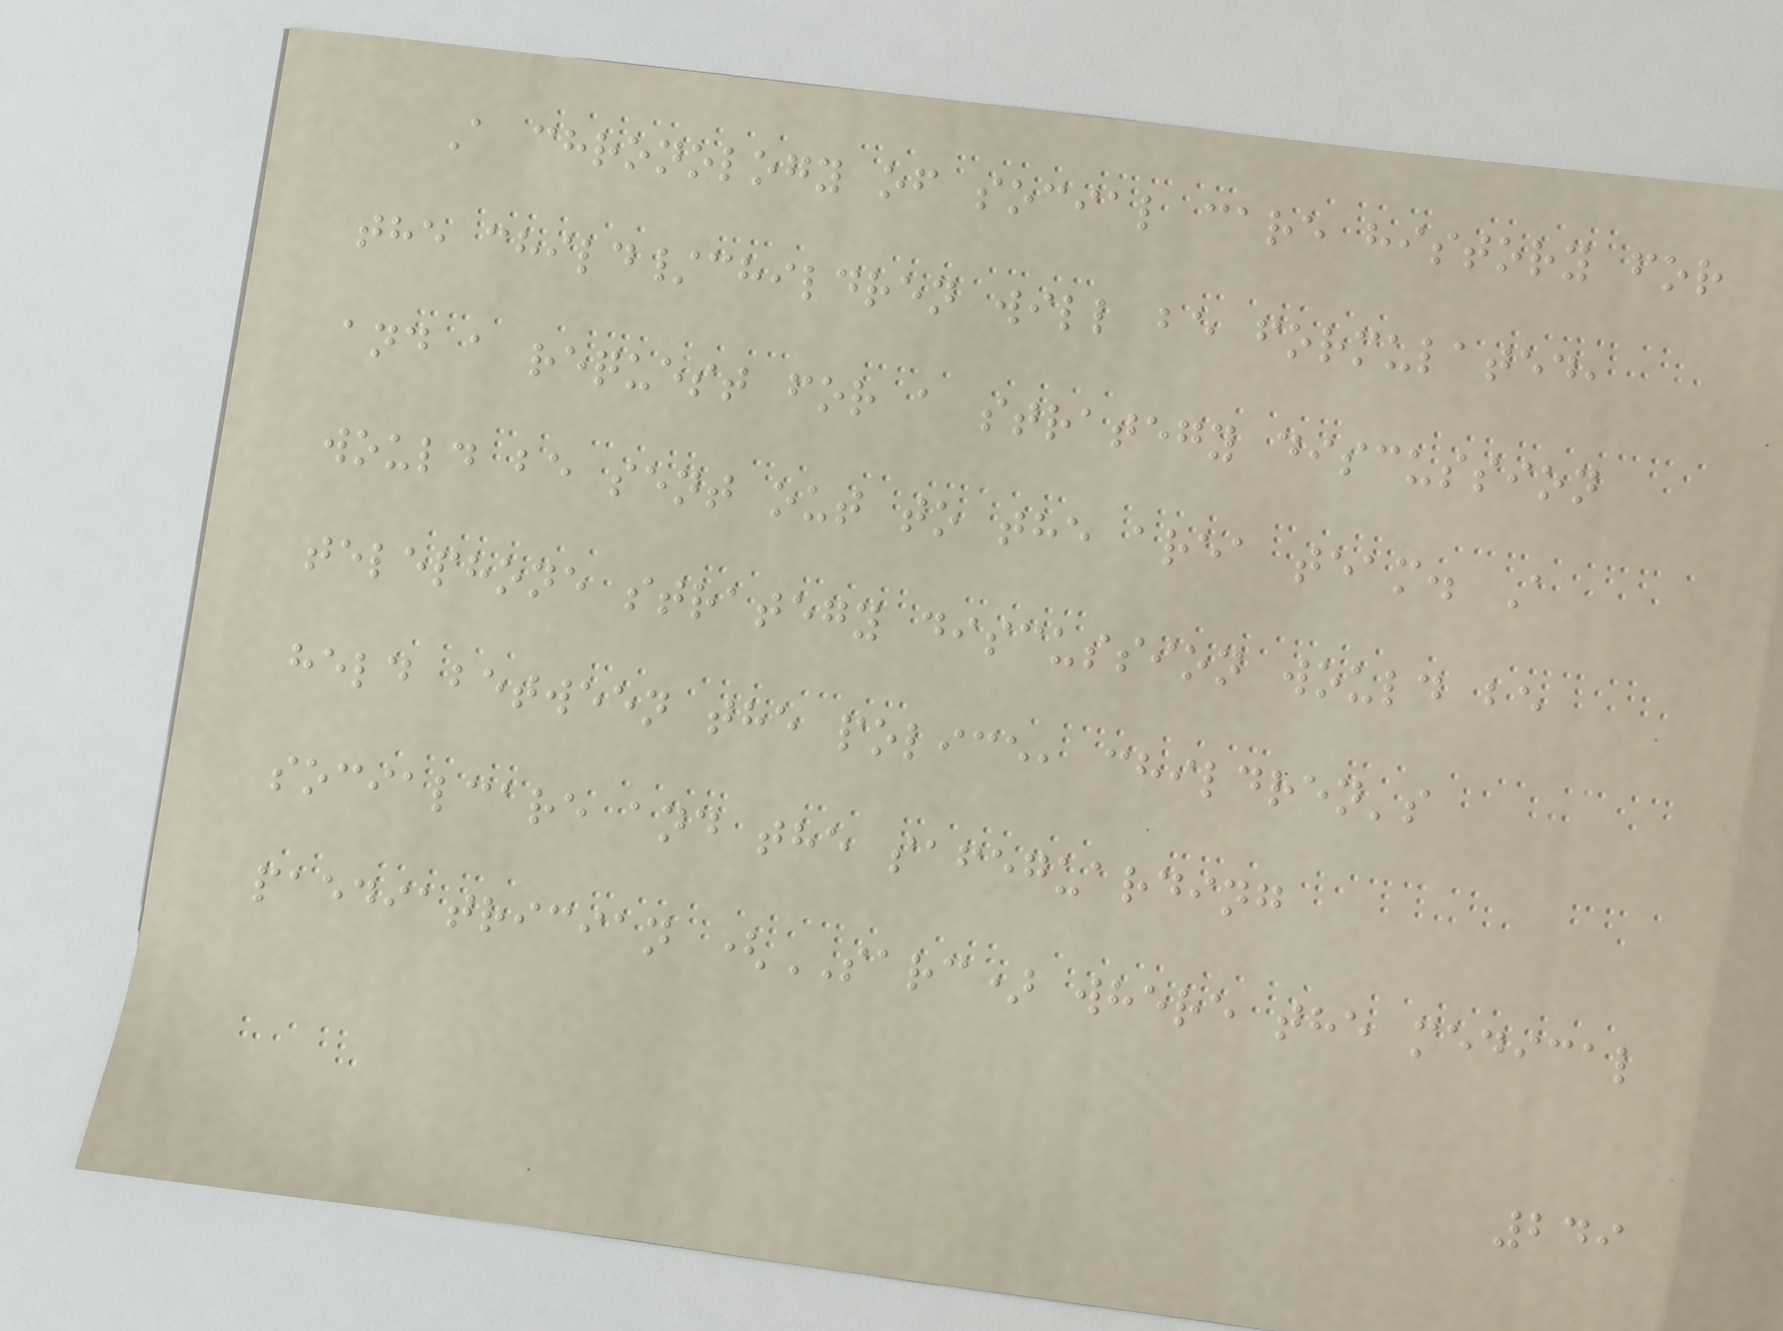A chronology of social care history for
the child/children will be formulated,
and a request for a strategy discussion
would be sent out to the area team. A
telephone strategy discussion would be
held between the police, children's
socialcare and the safeguarding
paediatrician (SARC) where the medical
249
